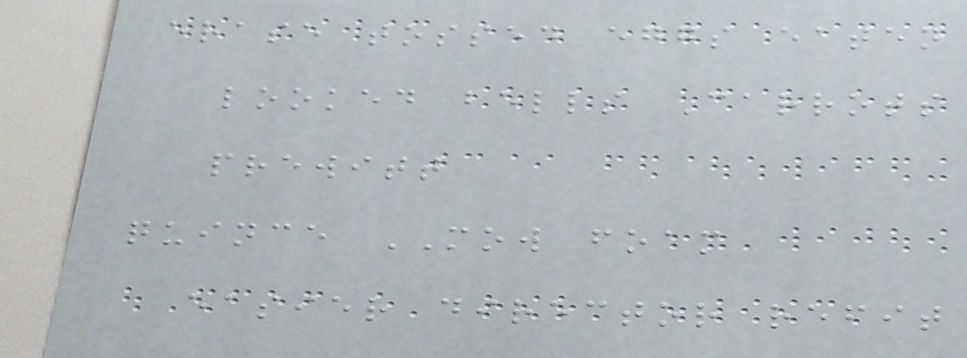erase tossed eggs eaten
looked bells Carrots
prewitt
quince MOW foam
easier director refit
